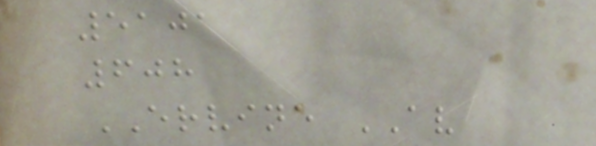5101
608
ERVINE AV
